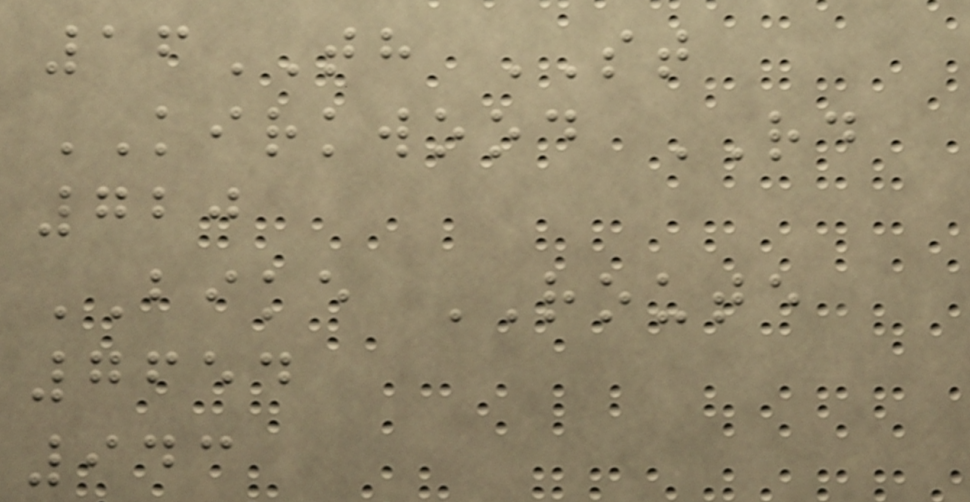16TH ST
KIRKWOOD RD
720
BIKE ROUTE
7654
943
